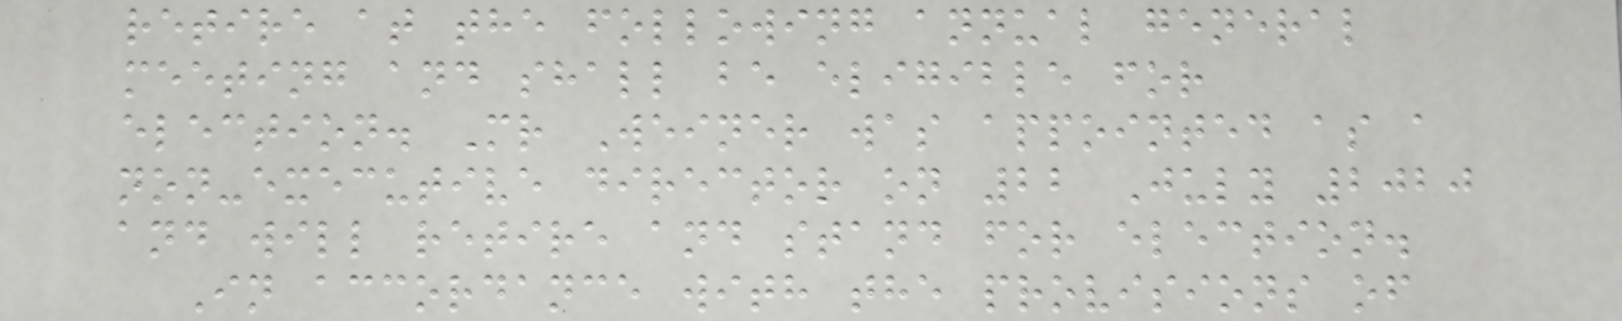retire at the following annual general
meeting and shall be eligible for
election. Mr Weiner was appointed as a
non-executive director on 22 July 2020
and will retire and stand for election.
In accordance with the provisions of
